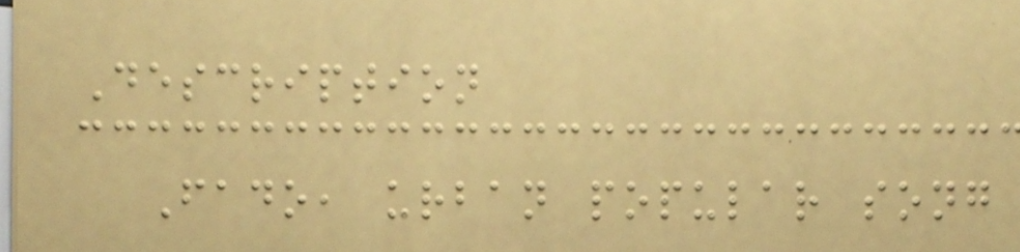Description
Fado, urban popular song
